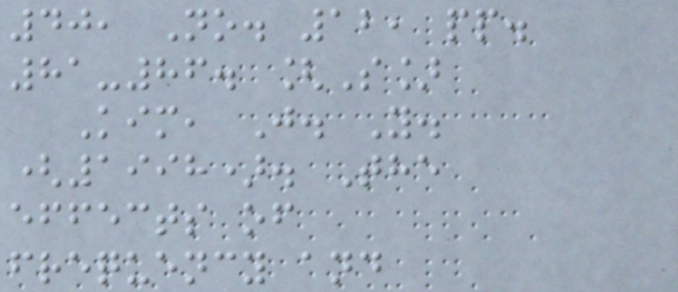40, No. 12, pp.
81-86. [S]
Kim, J. Y.
(1998). The
effects of
frequency and
